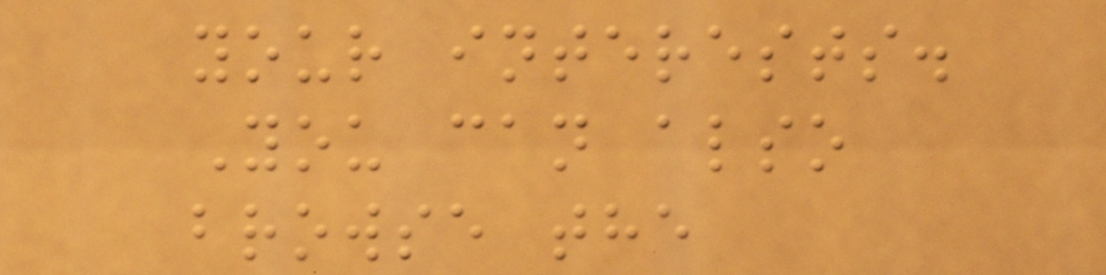your interests.
You can also
browse the
